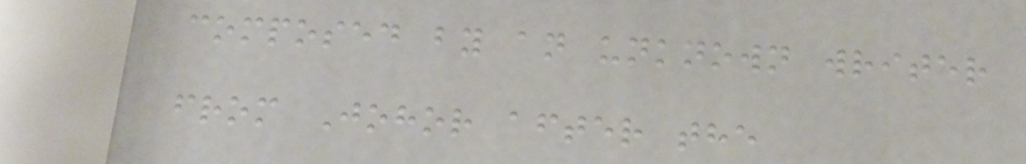composed by an unknown writer
from Johor after the
